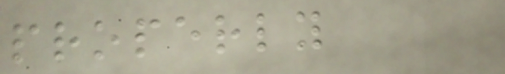properly
